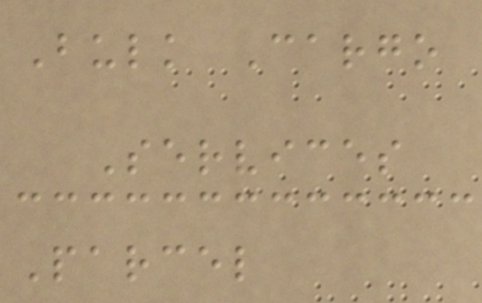Bulk Cargo
Services
Parcel
